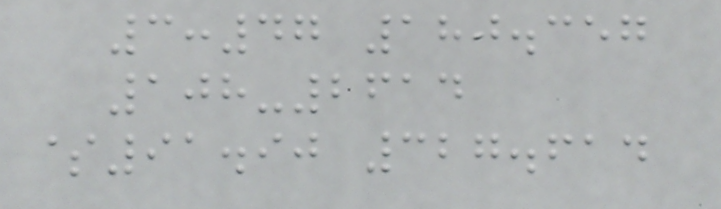3:47 180.357
108-2614
$91.90 327.614
